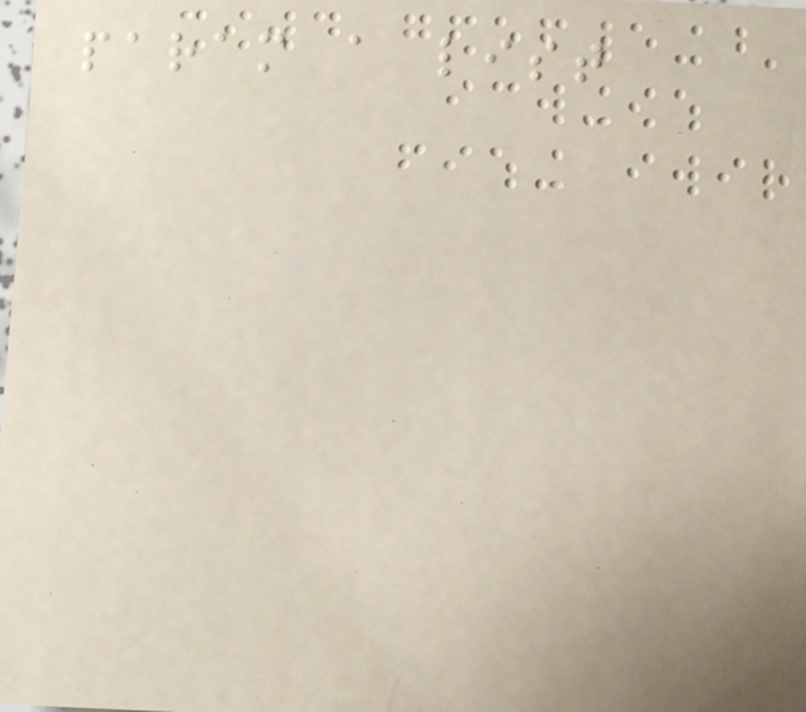param a list
